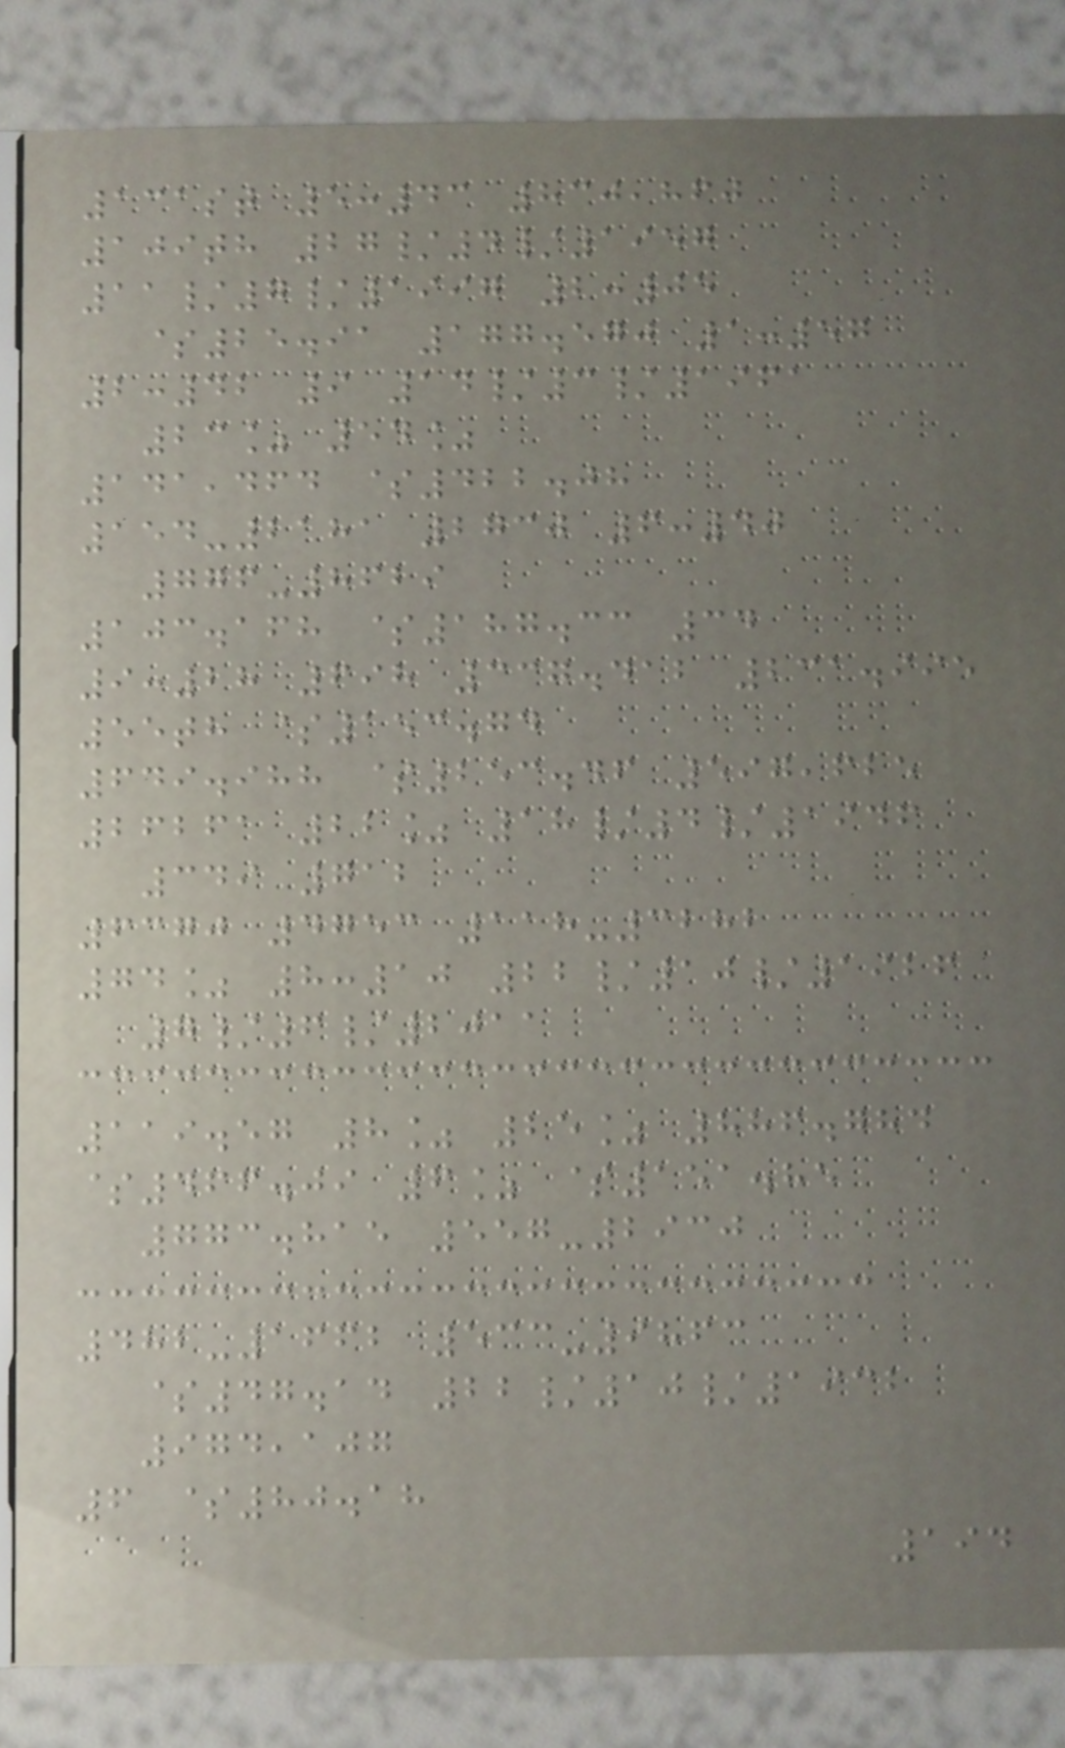131st 5:43 830,860
109th 27/4/1957
11/7/1997 2:05
$25.91 177.570 1:57
2:42 9 14/3/1961
23% 54%
141,464 $422.08
154-2181 2730 6:40
776-8629
103.168 $187.33 34
9:28 698 337.412 231.995
55th $153.74
649.988 $253.46 597,625
26261 22% 18/4/1946
349 712
6370 4753 118-3282
74% 8:10 22/10/1926
7/6/2011
119.57 8% 25% 886.784
$466.09 6% $151.85
773.815 557-2930
482-1662 533-9863
$47.14 22/10/1932
974,107
6 $80.18
194
